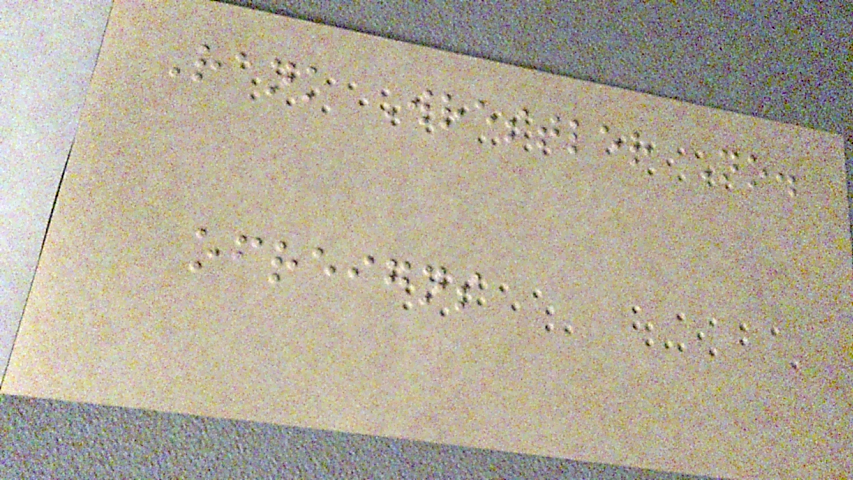Rank Wrestler No.
ofreigns
